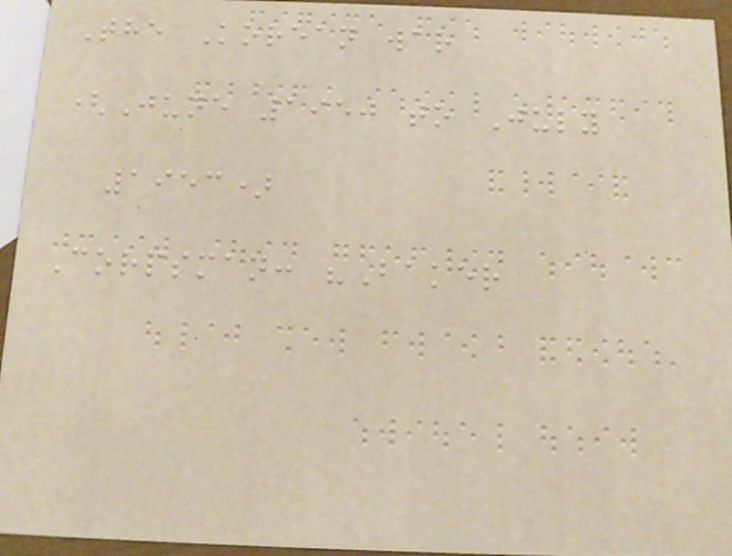The Korean war
(June 1950 to July
1953)
Corpsman: "Baker
